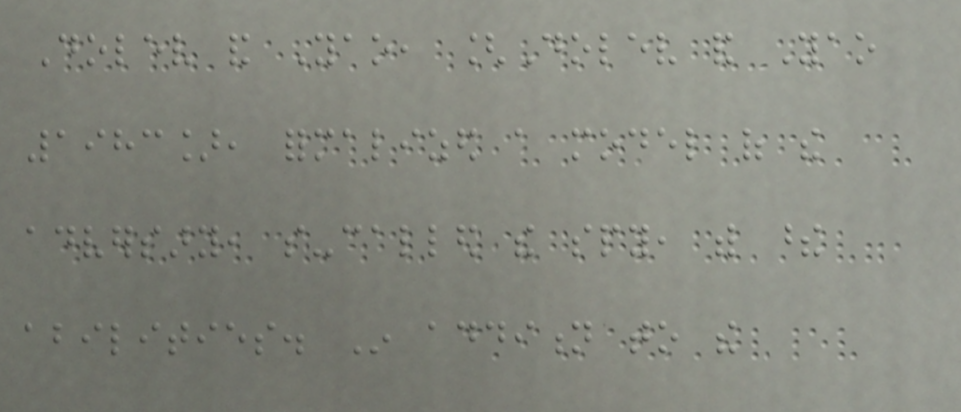Dolev and Yao, [Dolev and Yao
1983], formalized a model of the
adversary, so-called the spy, with these
abilities. In addition to the
